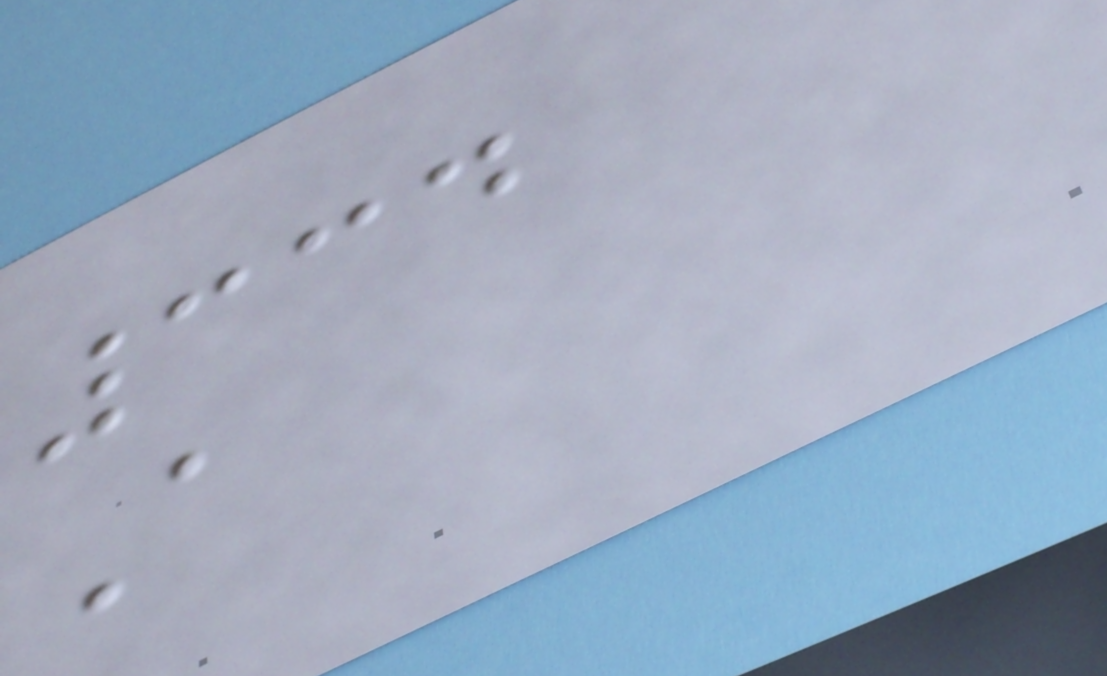334
A
